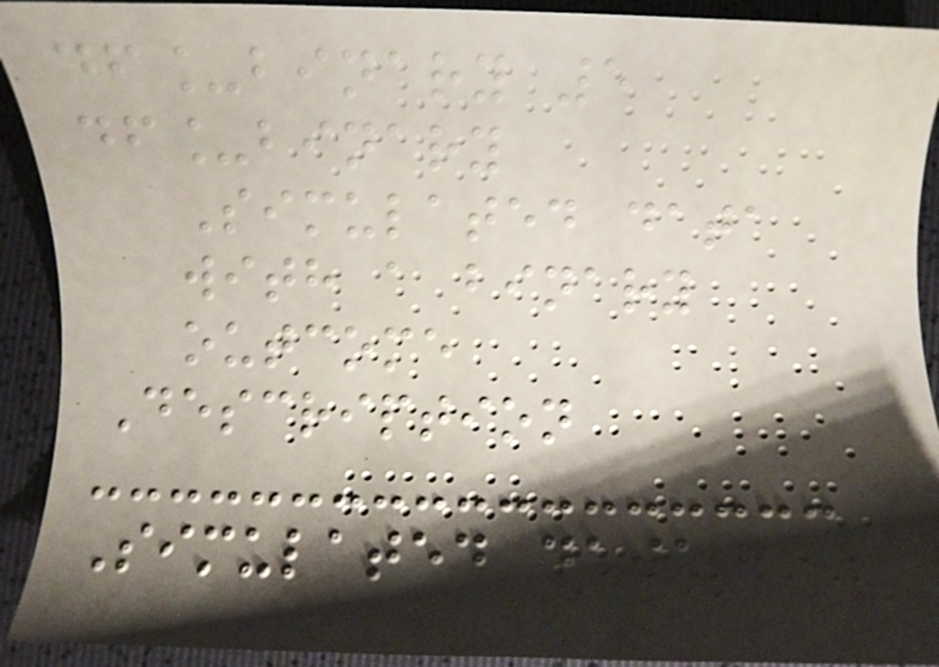df_binary 5
df_binary
Simulated data
with a binary
outcome
Description
Simulated data
